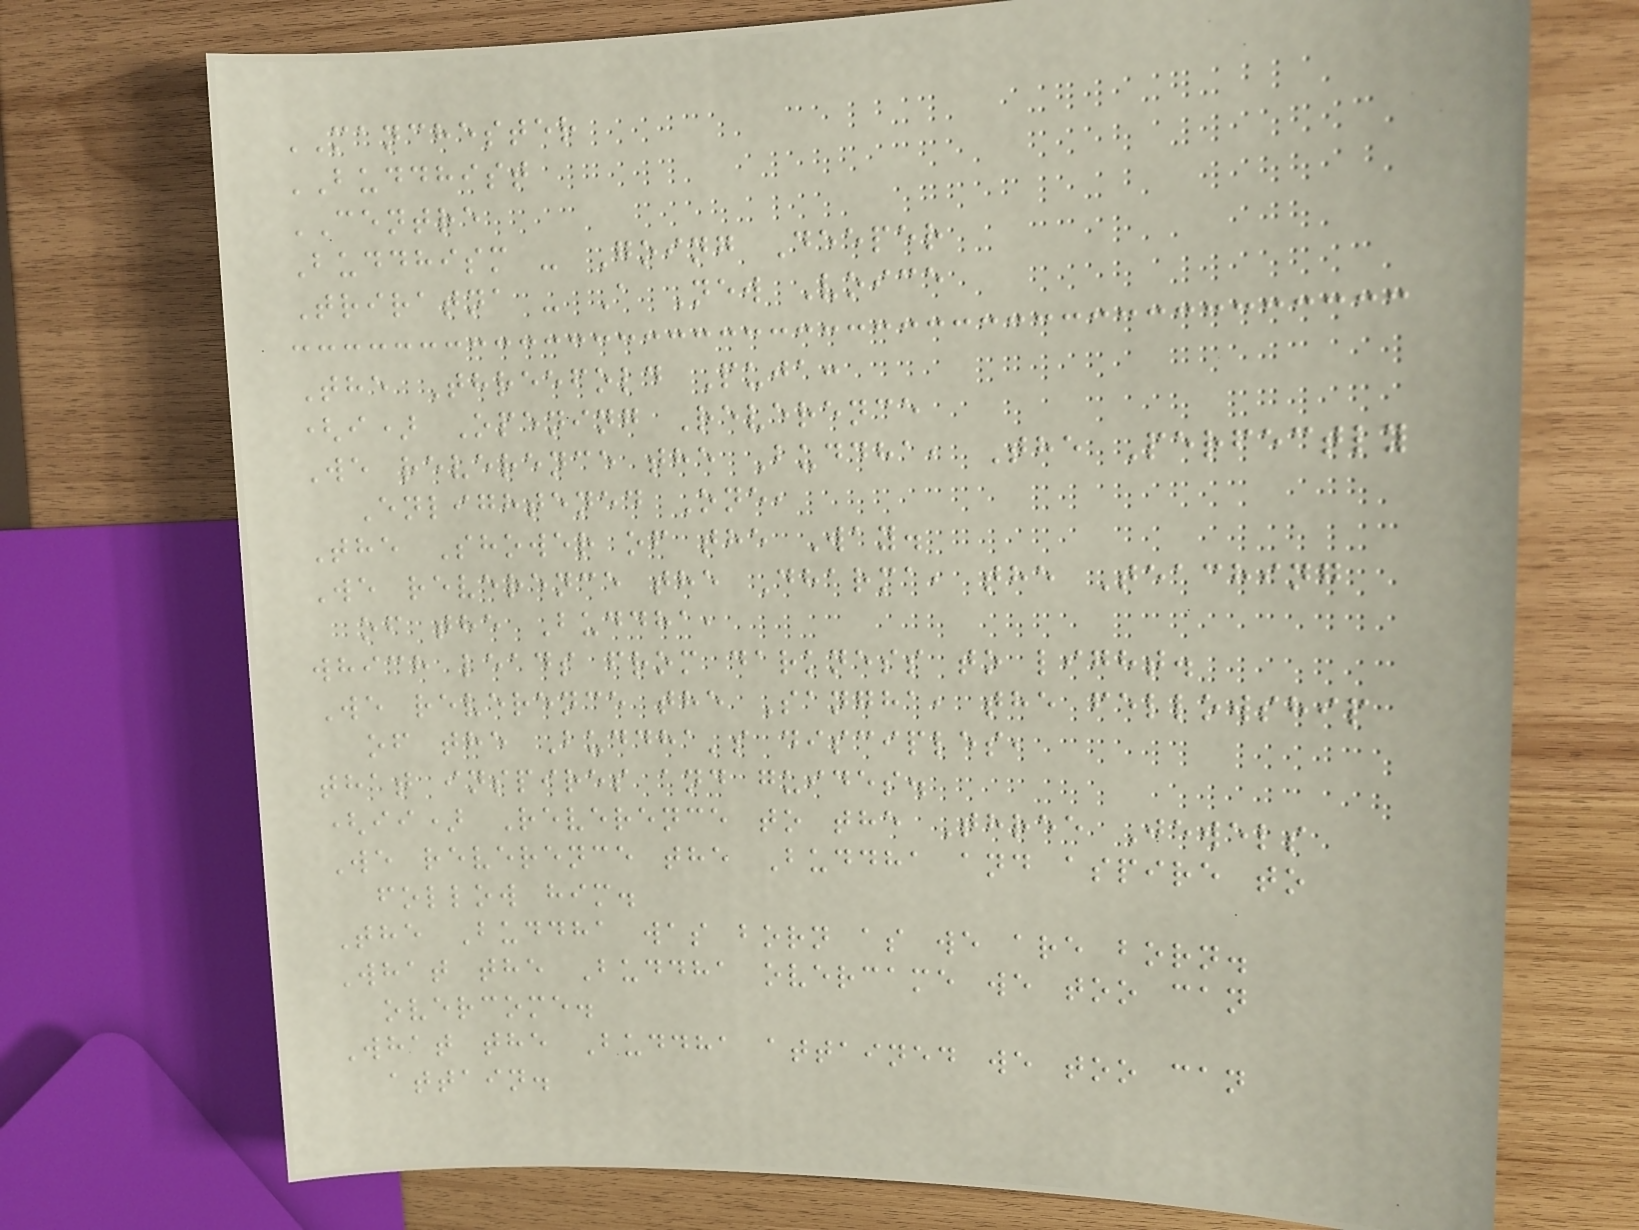MANCHESTER
BUDDHIST
CENTRE
Buddhism - Going Deeper
Triratna - A New Voice
The Threefold Puja:
(i) Opening Reverence
We reverence the Buddha, The Perfectly
Enlightened One,
The Shower of the Way.
We reverence the Dharma, the Teaching
of the Buddha,
which leads from darkness to light.
We reverence the Sangha, the fellowship
of the Buddha's disciples,
that inspires and guides.
(ii) Reverence to the Three Jewels
We reverence the Buddha and aspire to
follow him.
The Buddha was born as we are born.
What the Buddha overcame we too can
overcome.
What the Buddha attained we too can
attain.
